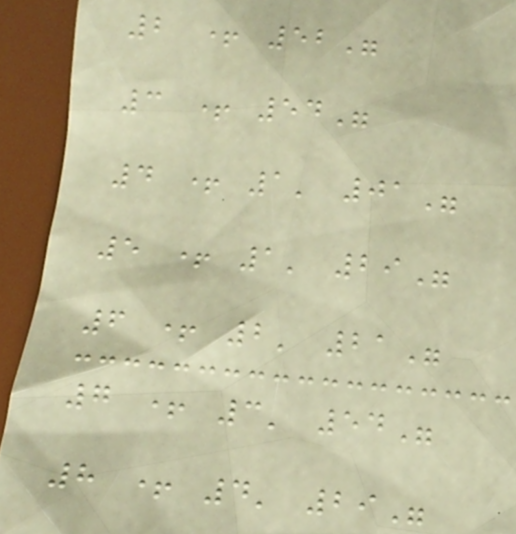2 + 52"
3 + 54"
4 + 1' 01"
5 + 1' 29"
6 + 2' 21"
7 + 3' 54"
8 + 4' 29"
